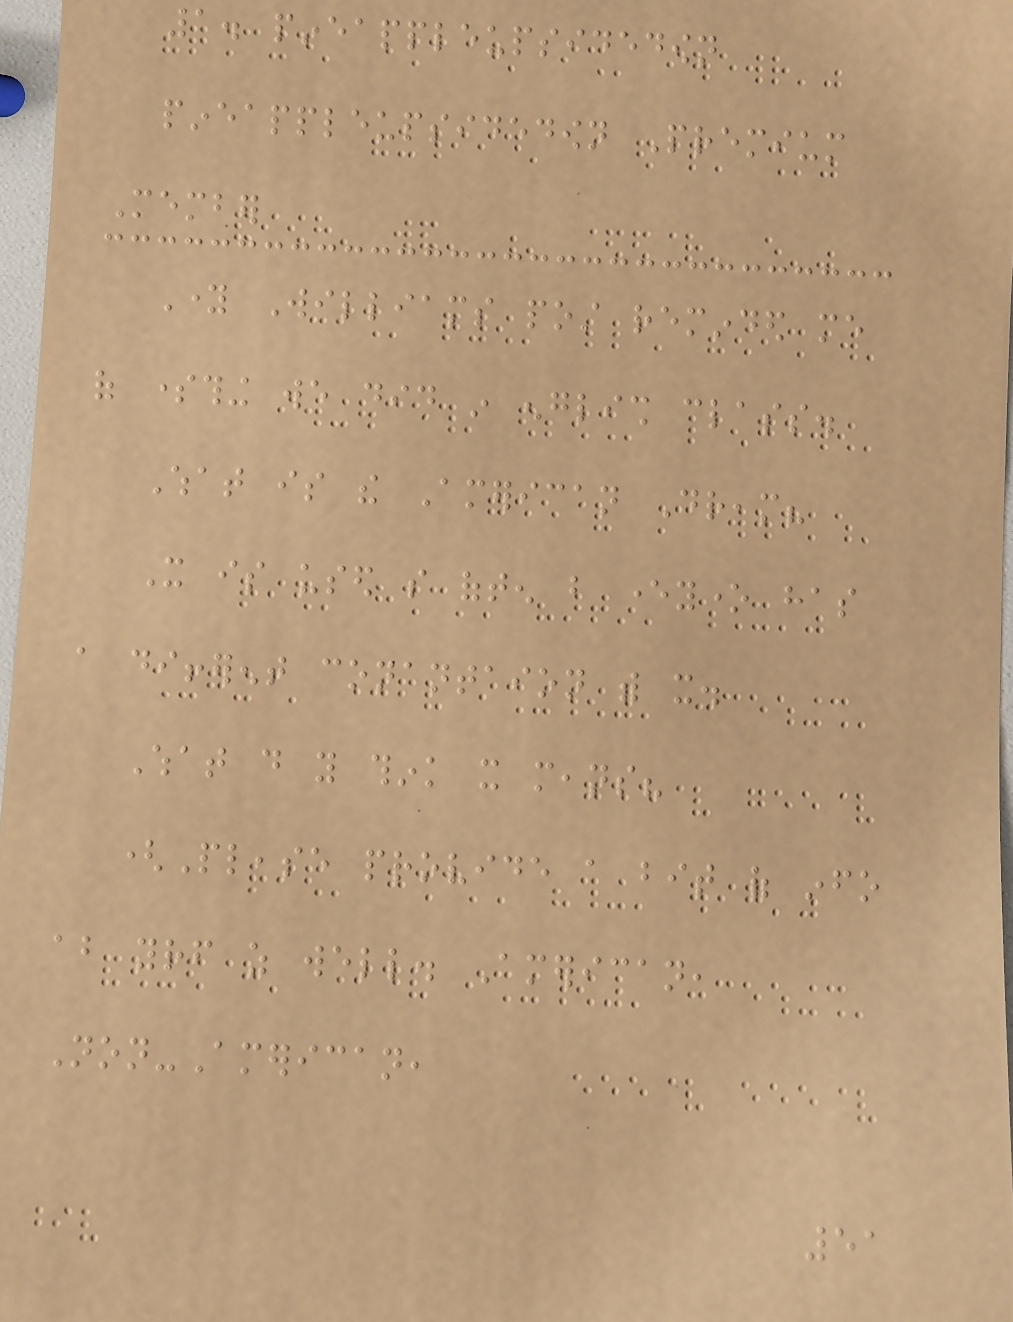1. pineappleupsidedown
pineappleupsidedown Premium
Member
Young Williams post reminded me
of something we did in english class.
What is the American Dream?
It is used so often but everyone has
a different conantaion with it.
What do you think it means?
(Please provide a bit of info
about yourself as well. American,
Non-American,
51
